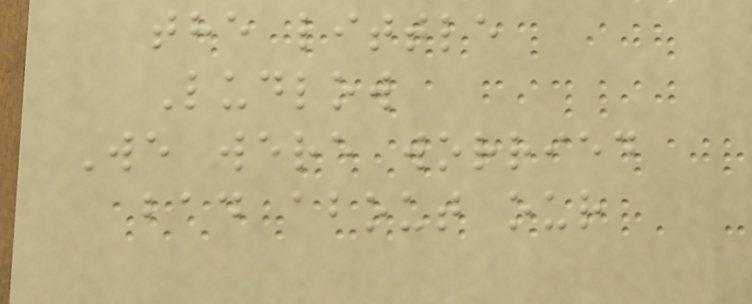the little
Ludlow
We were worried
bad about our
